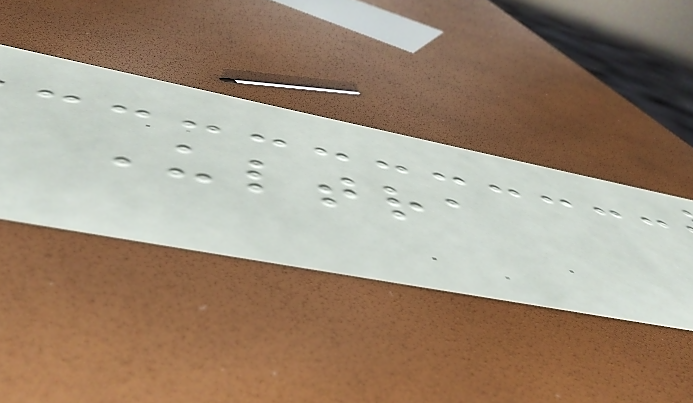Ultra
